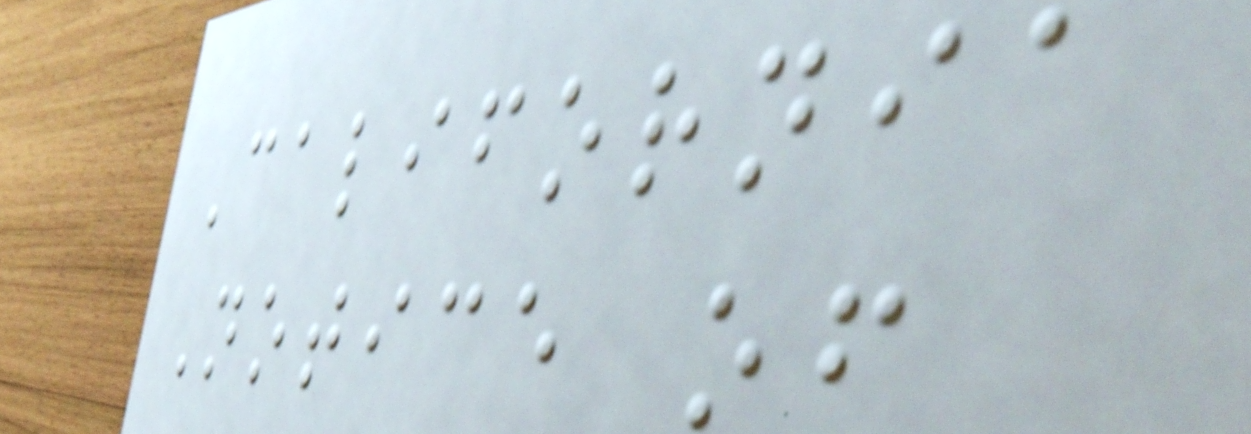California
Notice of
